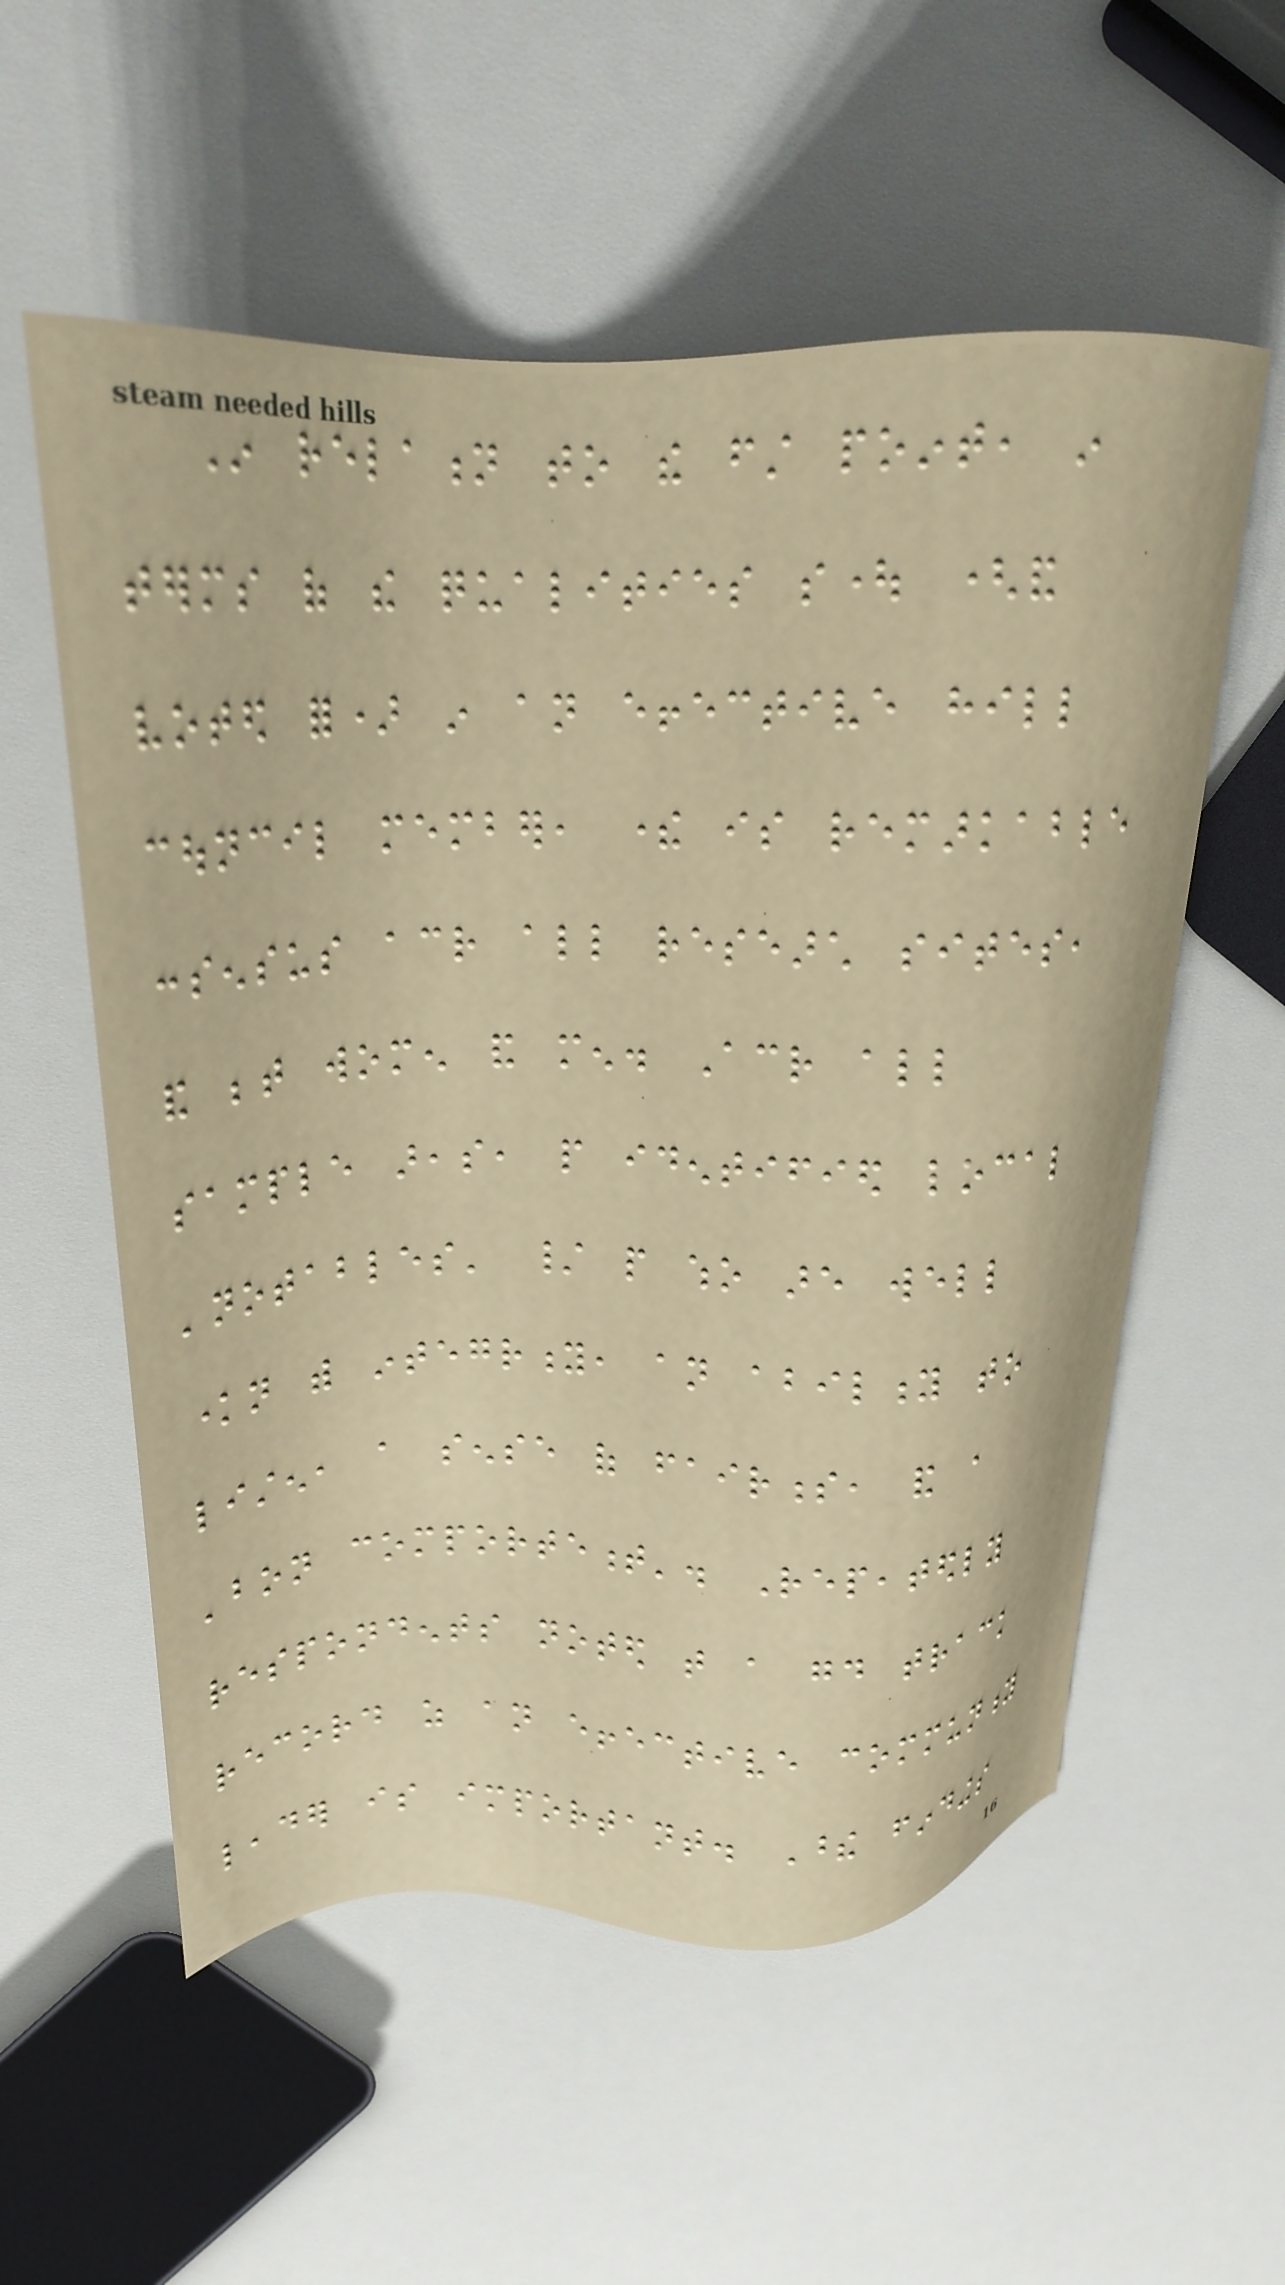In relation to the first point, in
terms of the qualities sought (and
voted for) in an effective hill
council member, there is remarkable
consensus across all research sites,
and between women and men. Across all
sample areas, people identified local
'notables' / people who are well
known with integrity, an ability to
listen, a sense of fairness, and a
'bon comportement'. Repeatedly
respondents noted that a good track
record as an effective community
leader is important. These findings
